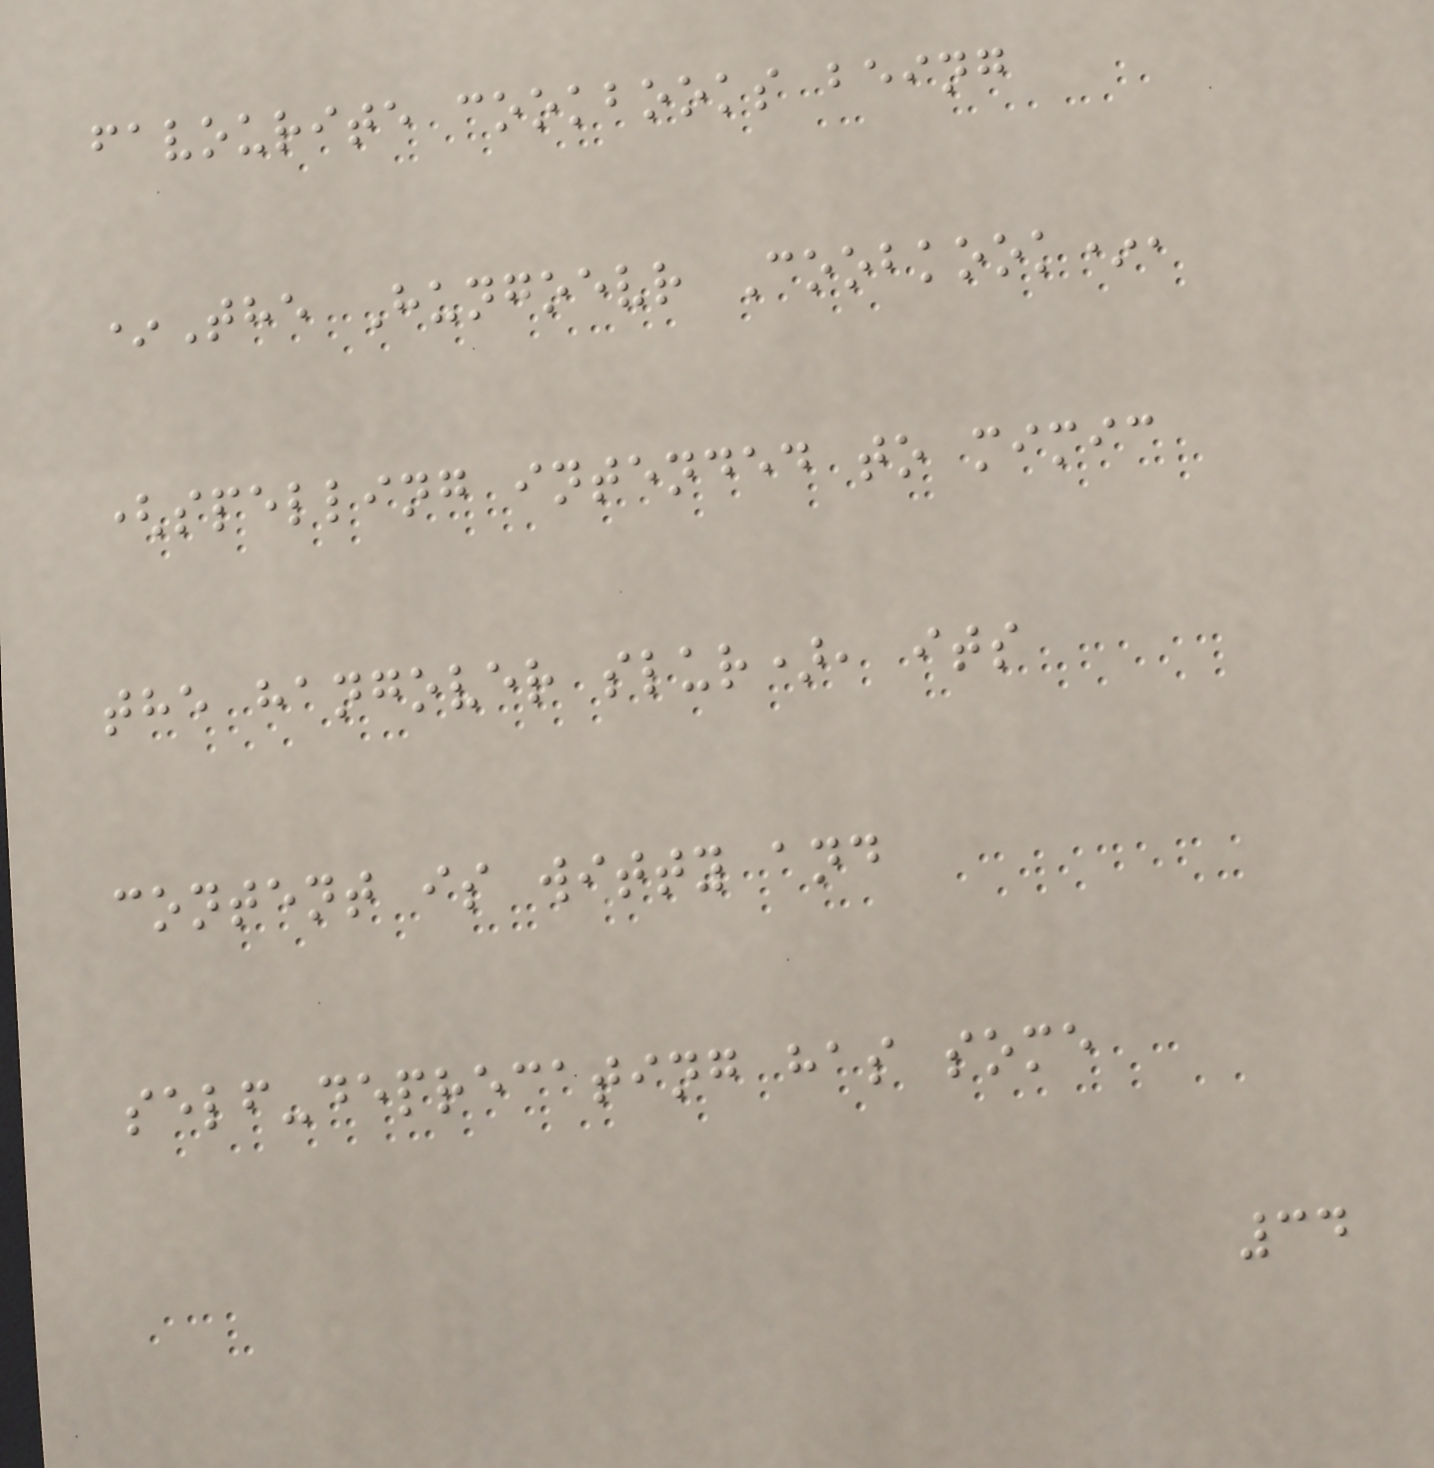favourite cookbooks being
*The Hungoevr Coobkook*,
(spelling intended to mimic
the hangover slur), its
content is witty and
self-deprecating has some
34
